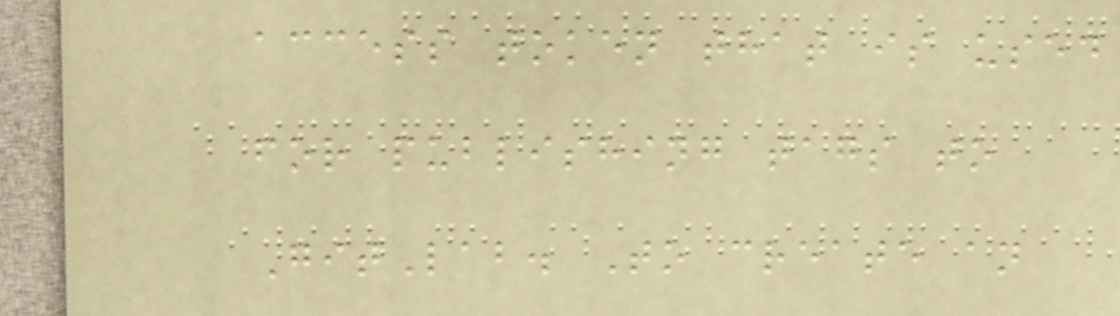access token that is used
for publishing tags to
GitLab. To create an
